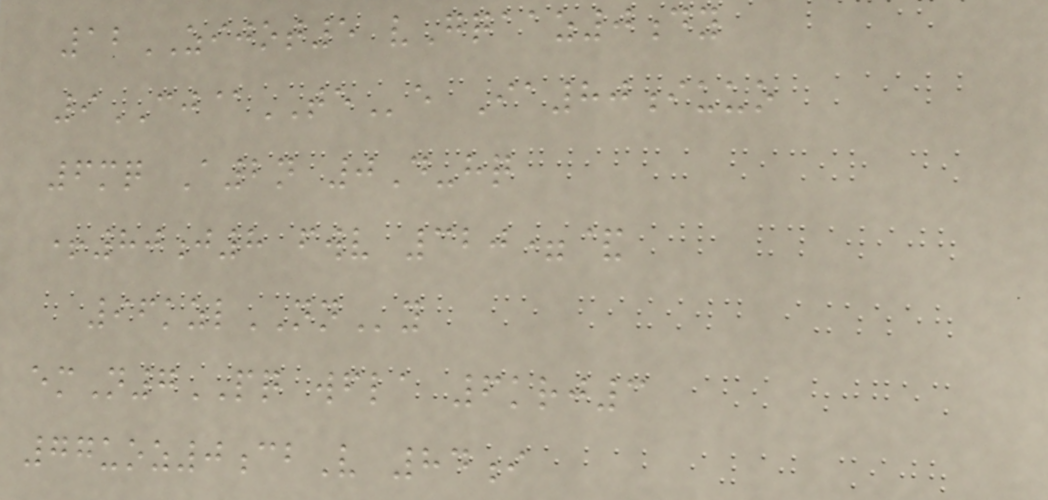12ZIJOT5 vGqaaz0dy
9CJ@TEe Ia80iuuo
6mq A2n 0D-hq
+80j8 fwv 320=&
96kzlNNy
emN7PQ wfla 6krj3
77uoz0cbV 84i
